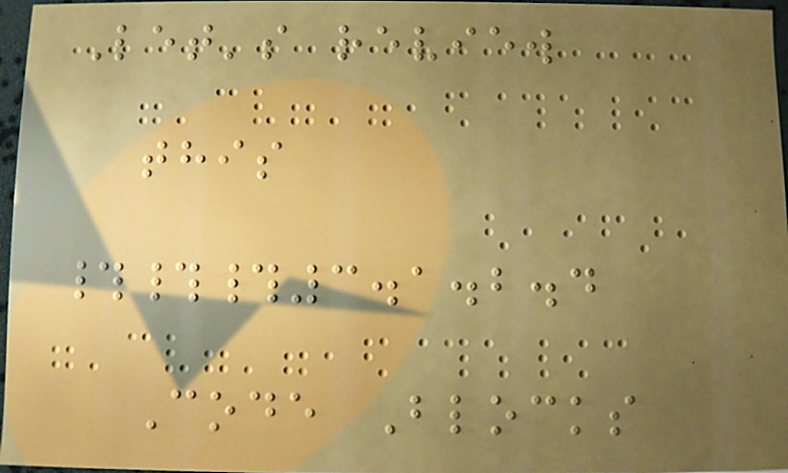Let's review
this
###3.1.2.4
Code Blocks
